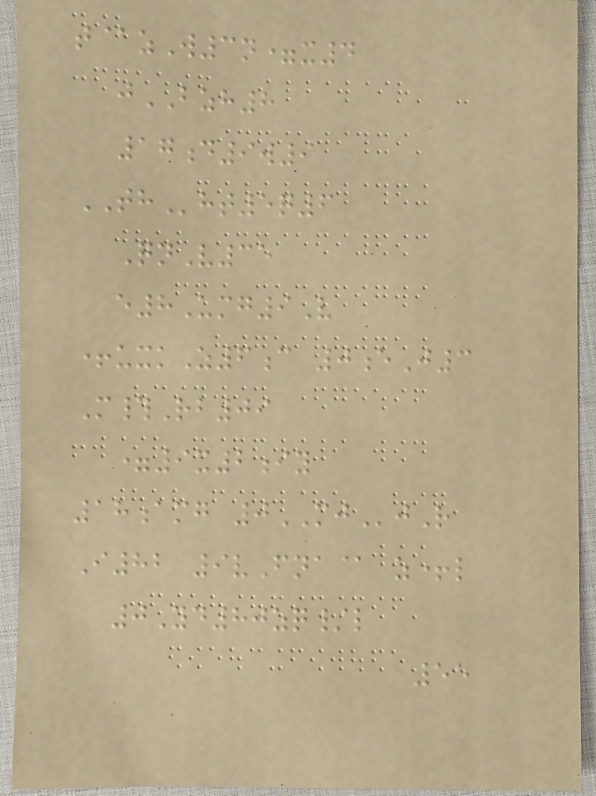t@zW3n=x4
jBZH8
17d9w9
THht5q6
QnV35
e8Umg9V
+uxkZ6c 0eJ3
M#Rb09
=9x2iy
18amg 0MJjR
I82 9vFna@ z+l
0Yd80zq/l
55
